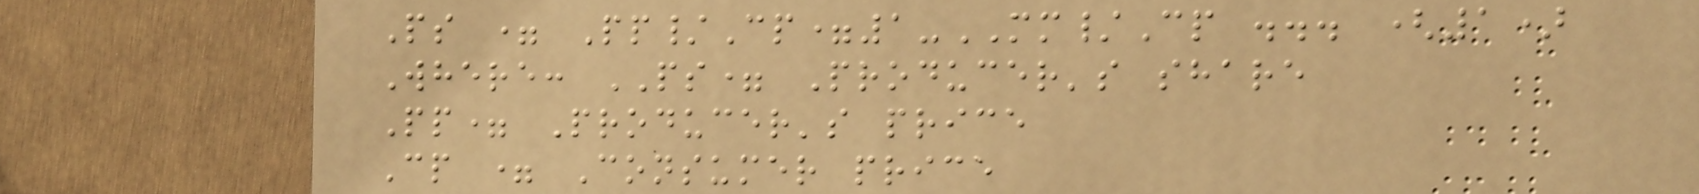Ps = Pp/Cp=1-MM/Cp ... (1)
Where: PS= Producer's share
Pp= Producer's price
Cp = Consumer price
